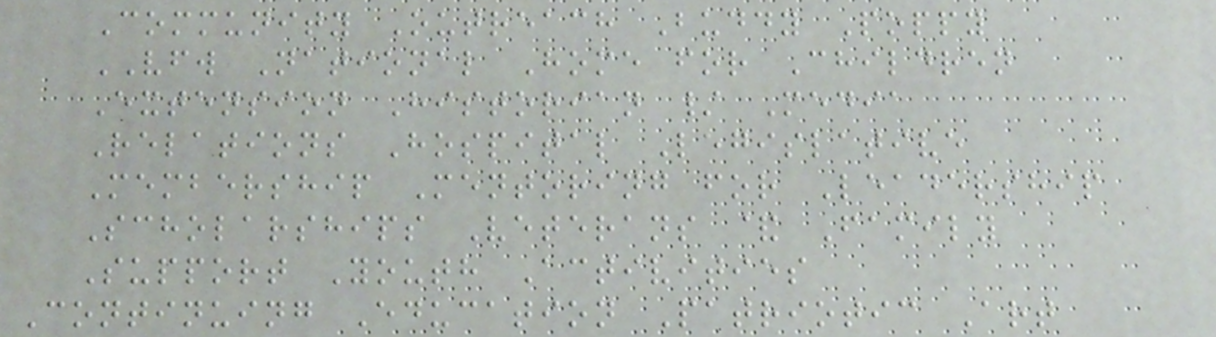Community Outreach Buddy Poppy
VFW National Home for Children
Extension Historian / Media
Relations Hospital Legislative
Membership Mentoring for Leadership
Scholarships Veterans & Family
Support Youth Activities
Continuing Education Patriotic Art
